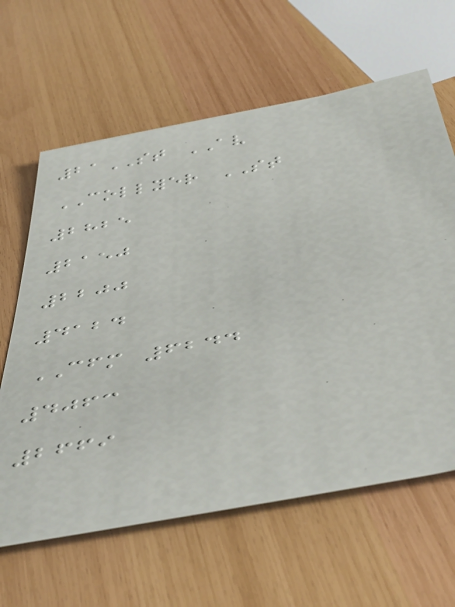21ST AV
COLLYER ST
2825
2150
2200
4124
CFM 6244
4063
2669
